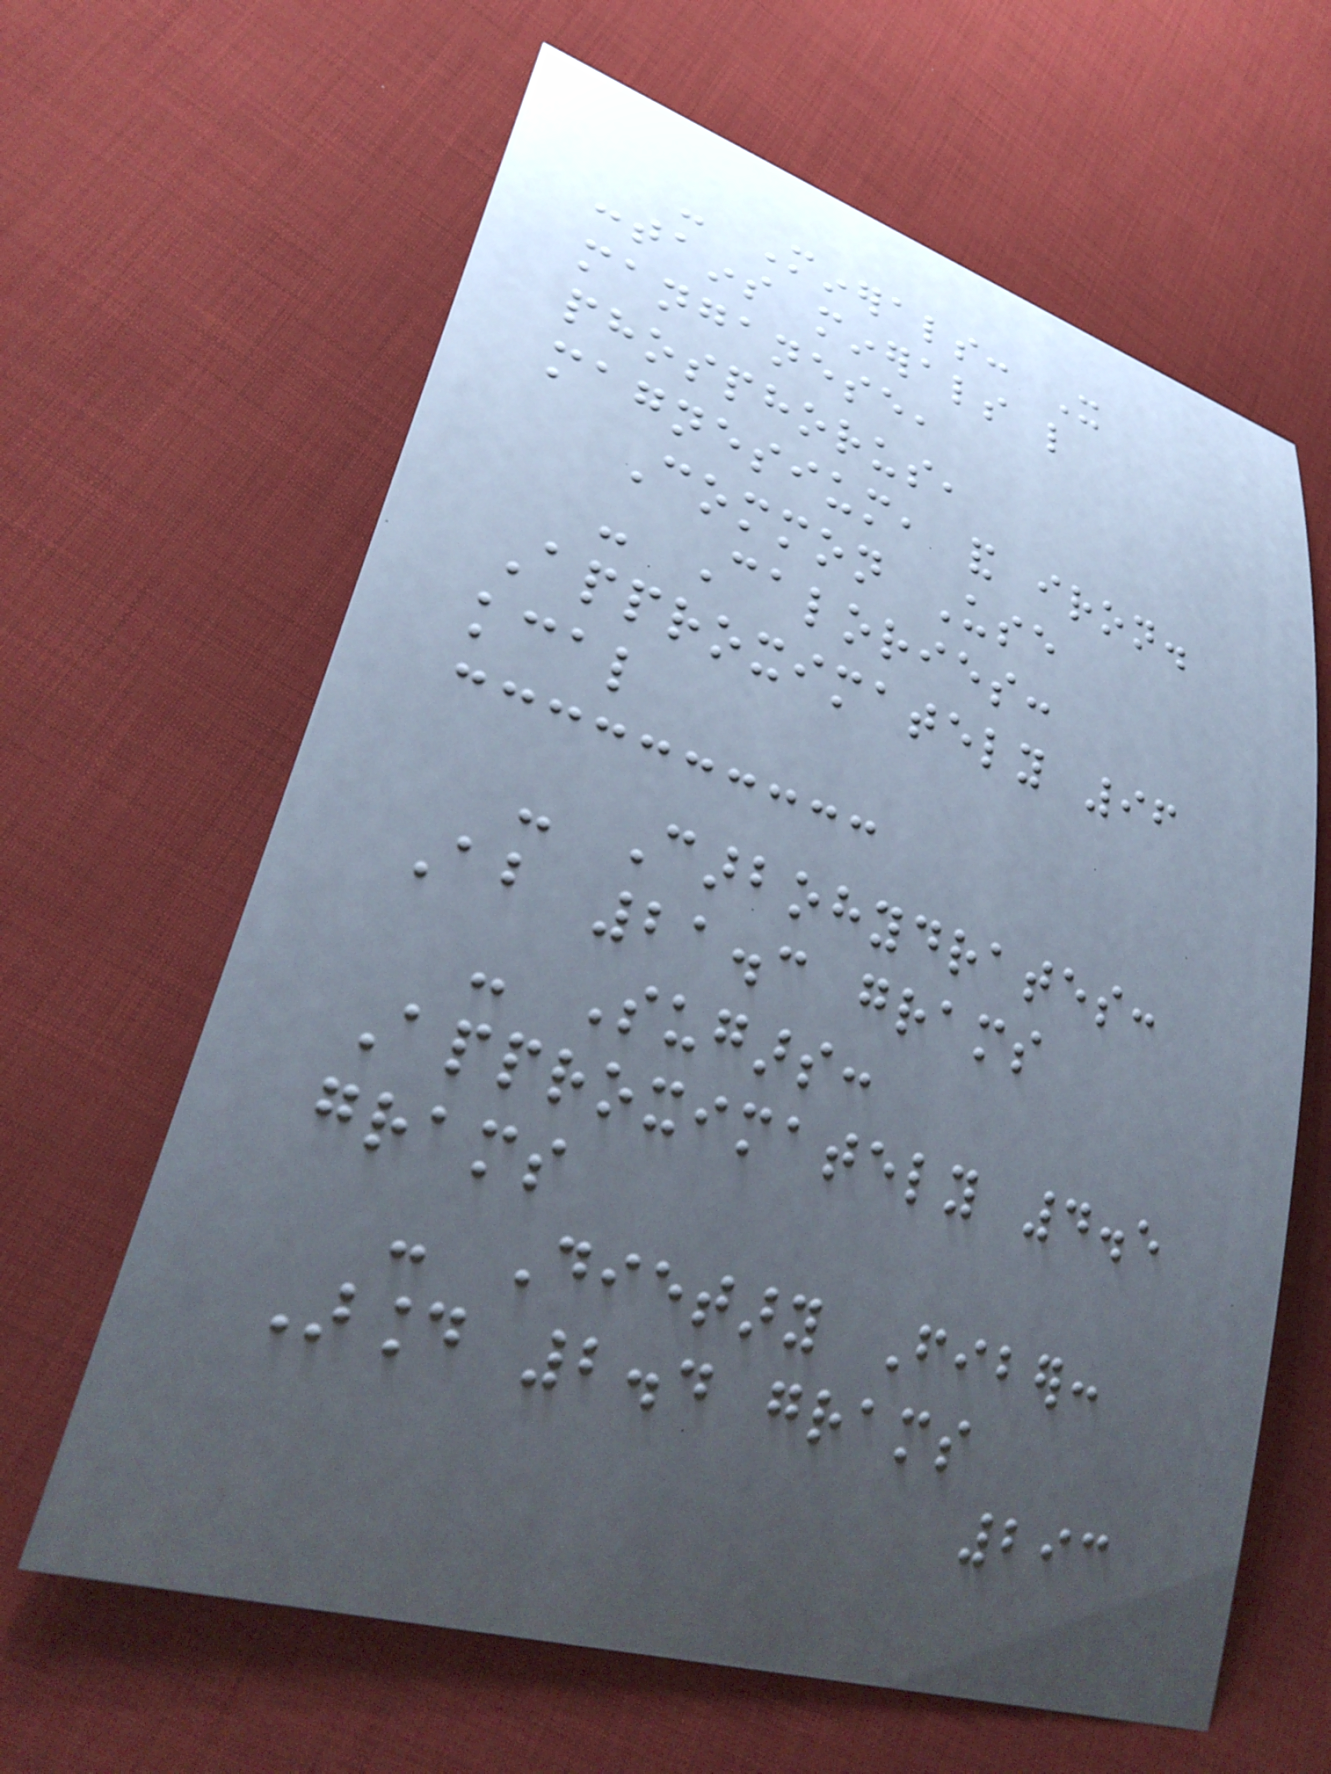- Minerals: It
contains minerals like
manganese,
phosphorus,
magnesium, and iron.
Common Use
- Calories:
Approximately 96
kcal
- Carbohydrates:
About 21.3 grams
- Sugars:
Approximately 4.5
grams
- Dietary Fiber:
Around 2.4 grams
293
